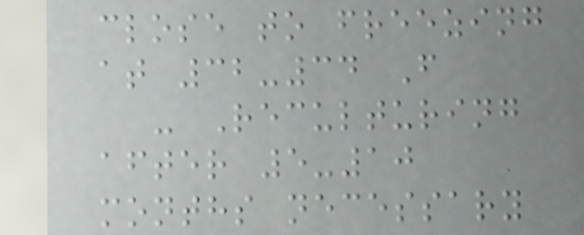close to freezing
at 32-34 F
- Reculturing
after 5-10
months necessary
